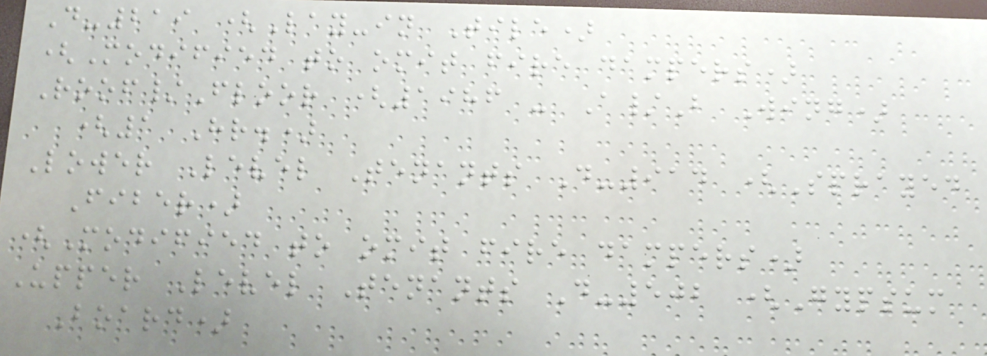D-219 (Lay-in Tile)
(Modified to omit fire dampers)
Roof/Floor (1986 - A/B Wing)
(1 Hr.)
Lower Level Tenants D-914 (Sprayed
Fiber)
(Modified to omit fire dampers)
Upper Level Tenants D-502 (Gypsum
Board)
